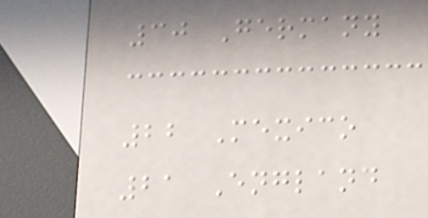30 Germany
22 Mexico
21 England
